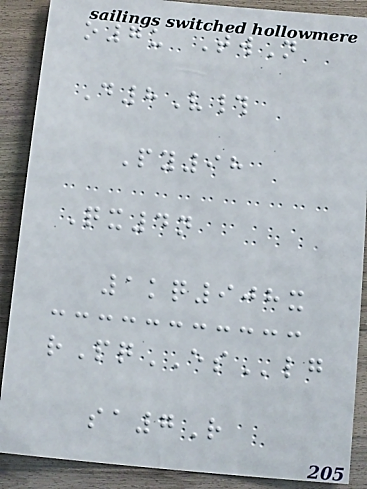o7u TwN
D8V#
Py98
Qx4n
1kq908x
rPqESlg
sa7R
